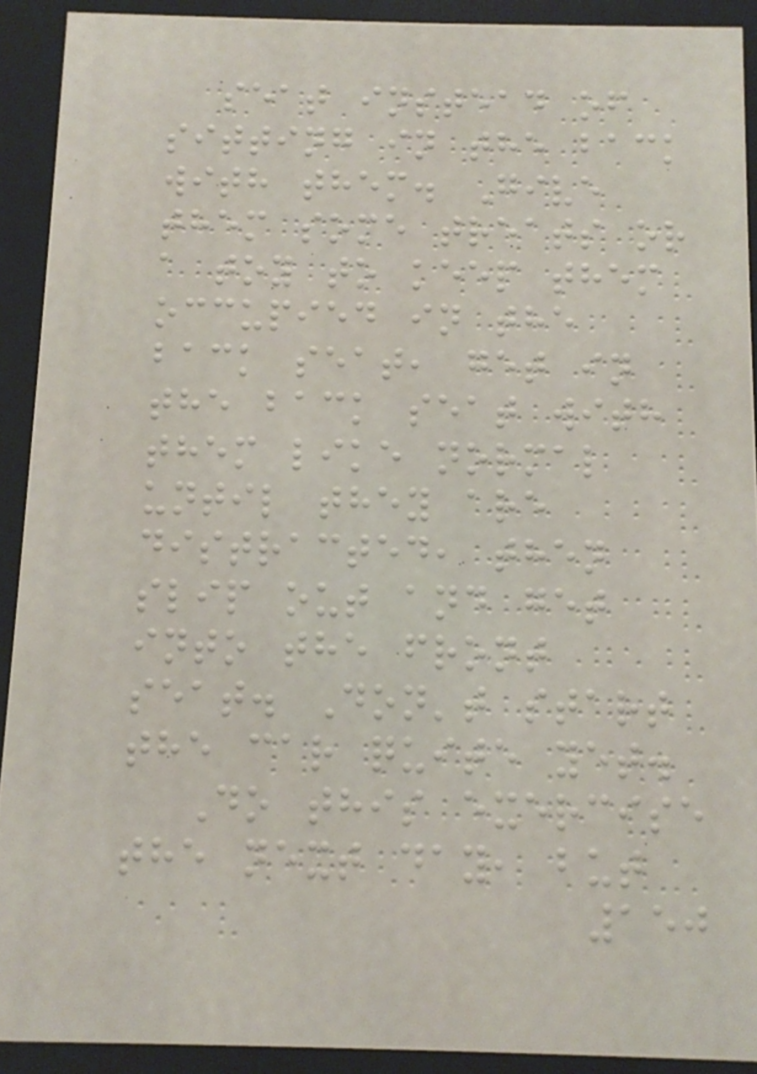seat instead of
sitting in the back
with them. Give
them some treats or
a toy to keep them
occupied in the
back seat, get in
the back seat with
them like normal
until they are
distracted, then
slip out and get
into the front
seat. Don't start
the car quite yet.
Do this exercise
the next day, but
150
